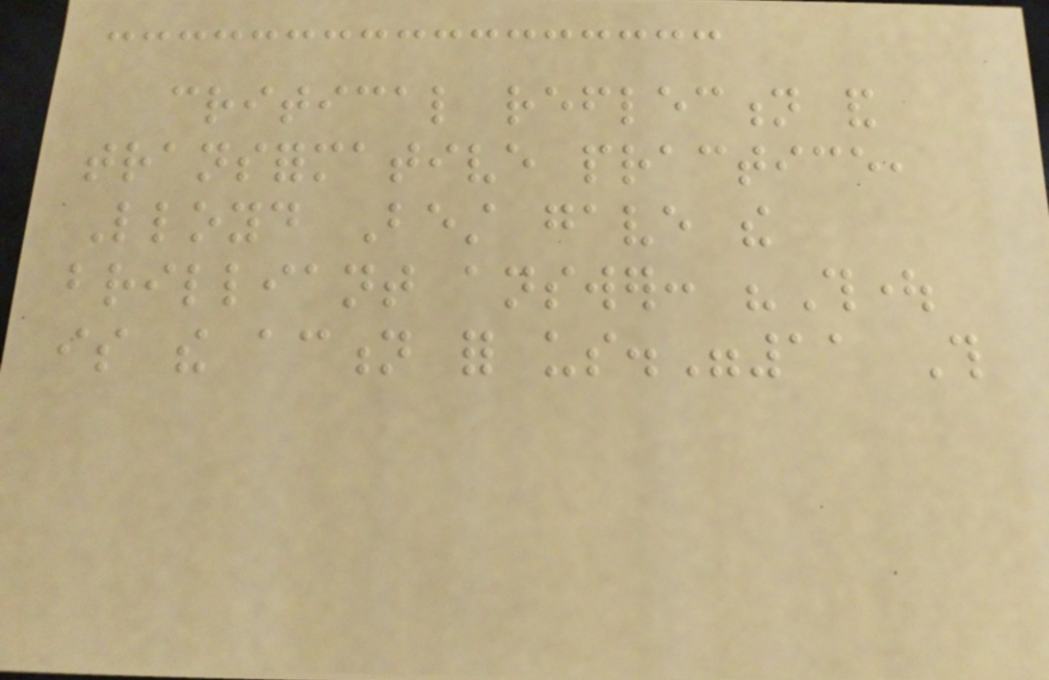critical reflection and
transformative practice,
Lloyd Best gave the
brilliant answer: "Thought
is the action for us."11 This
